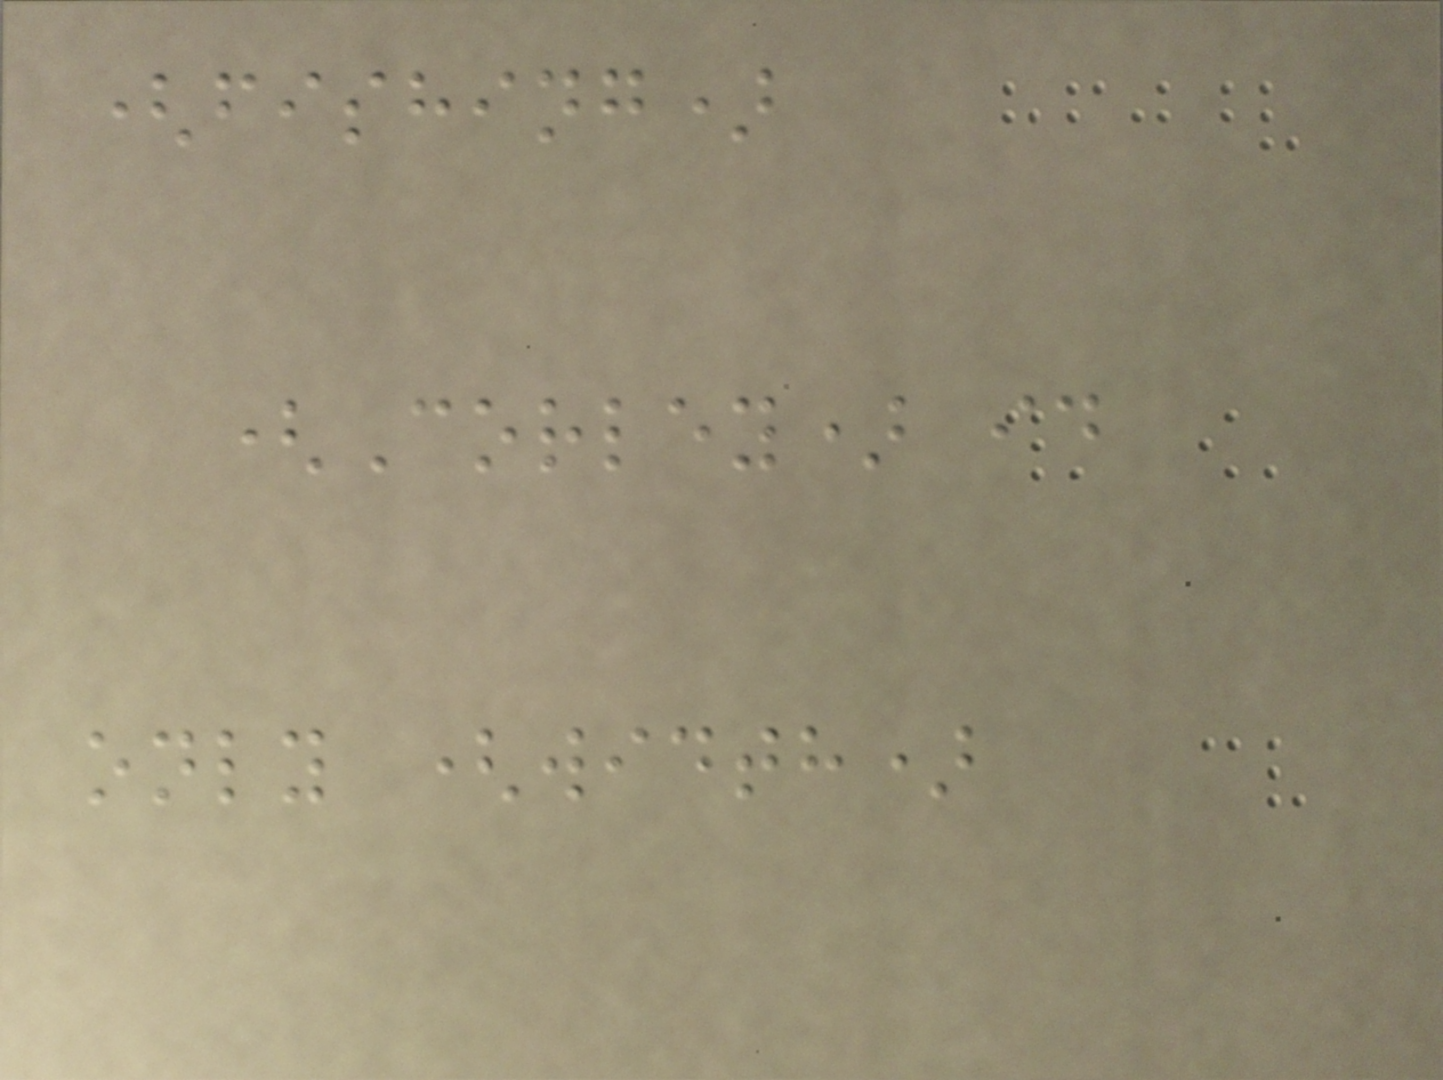(fishing)
(Corley) id
only (width)
